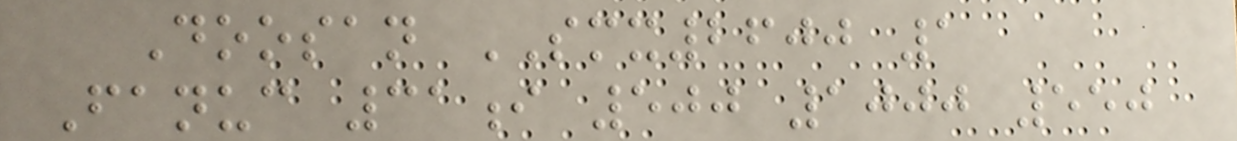Doosan SMX2600 1
Fanuc 31i 500 1000 550
